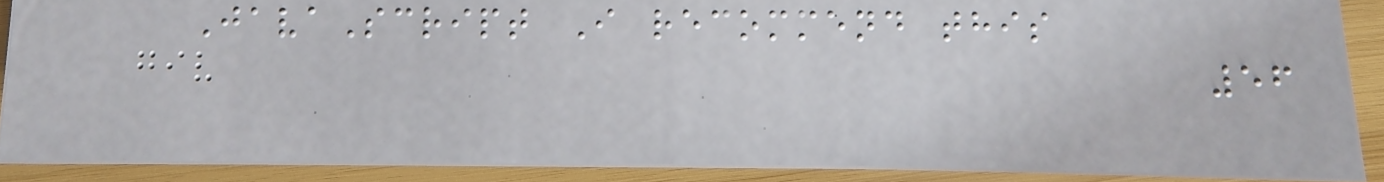JavaScript I recommend this
56
